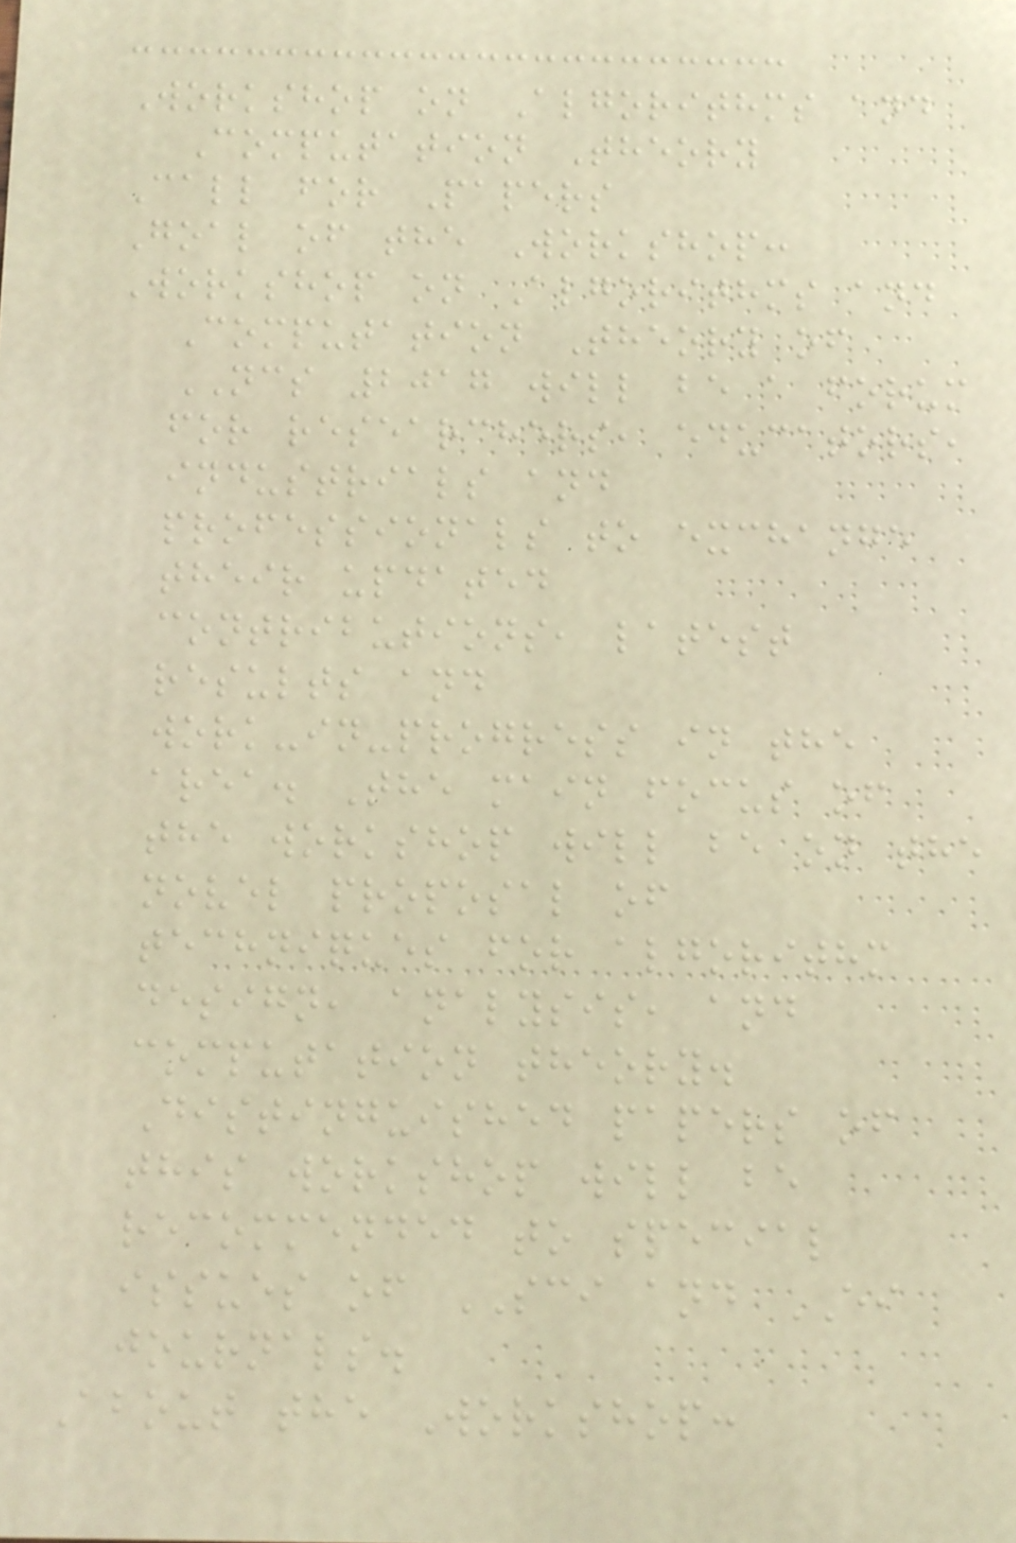Workshop on Algorithms and
Computation Theory
Call for Papers
Goal of the Workshop:
Workshop on Algorithms and
Computation Theory of
NCS 2017 will be a forum
for researchers, educators,
industrials and
professionals to exchange
their updated
contributions, latest
results and
work-in-progress in the
area. The main focus of
the workshop will be on the
novel proposal of
techniques for algorithm
design, analysis, and
computation theory.
Distinguished papers of
this workshop will be
recommended to special
issues of SCI and EI
journals.
About the Workshop:
